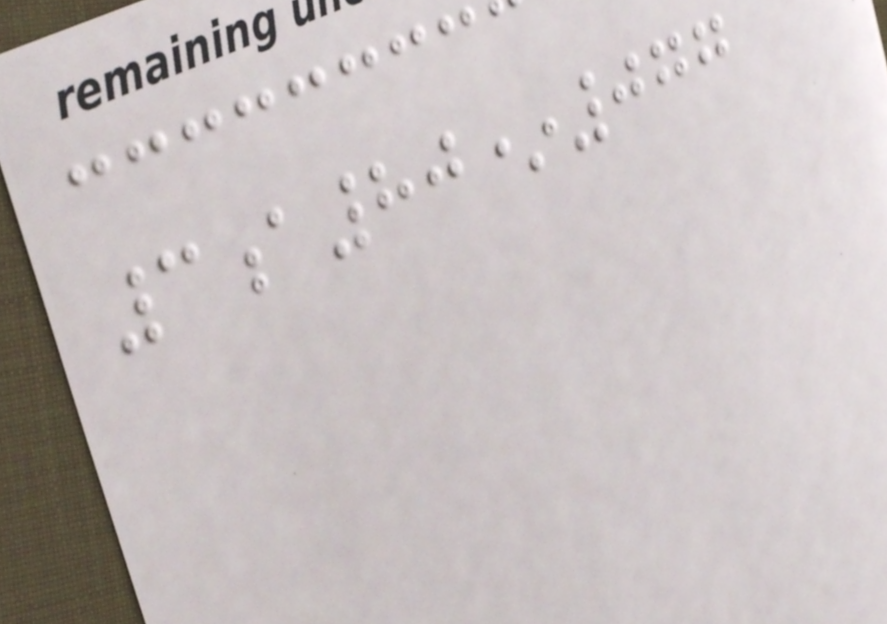3a80*077
